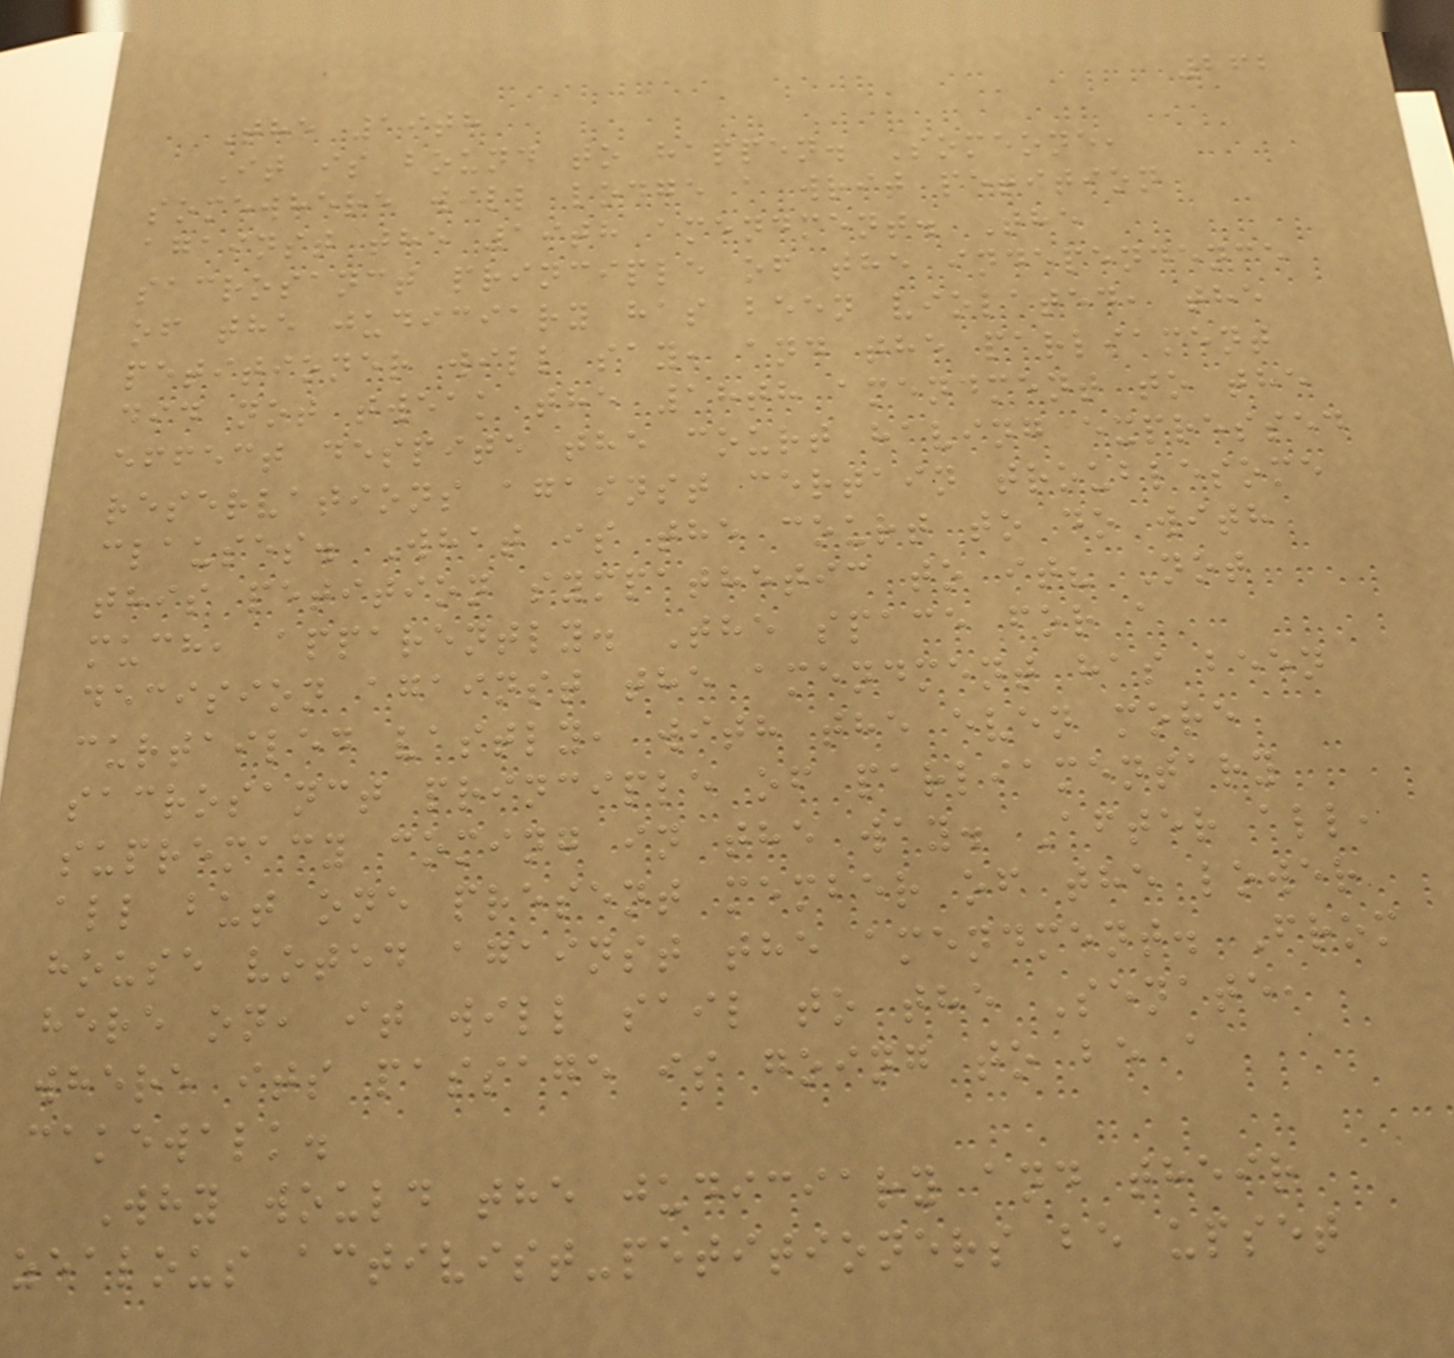262
The 19th
It is bound to happen. Someone,
somewhere will lodge a writ petition
against the 19th amendment. The
sacrosanct principle of the independence
of the judiciary has been violated, the
petitioner will say, and the parliament
did not tweak the 18th amendment to the
effect despite the court having expressed
reservations against certain troublesome
clauses. What is the court to do with
this petition sympathetic to it? Not
much, apparently. The space for a
decision against the amendment has been
curtailed vastly, with the even more
sacrosanct principle of parliamentary
supremacy coming in the way. After all,
all but one present member of the lower
house voted against the amendment. From
here on, it will sail to the Senate,
where its passage is going to be a
cakewalk.
Why would the judiciary and their
zealous activist-petitioners be upset
